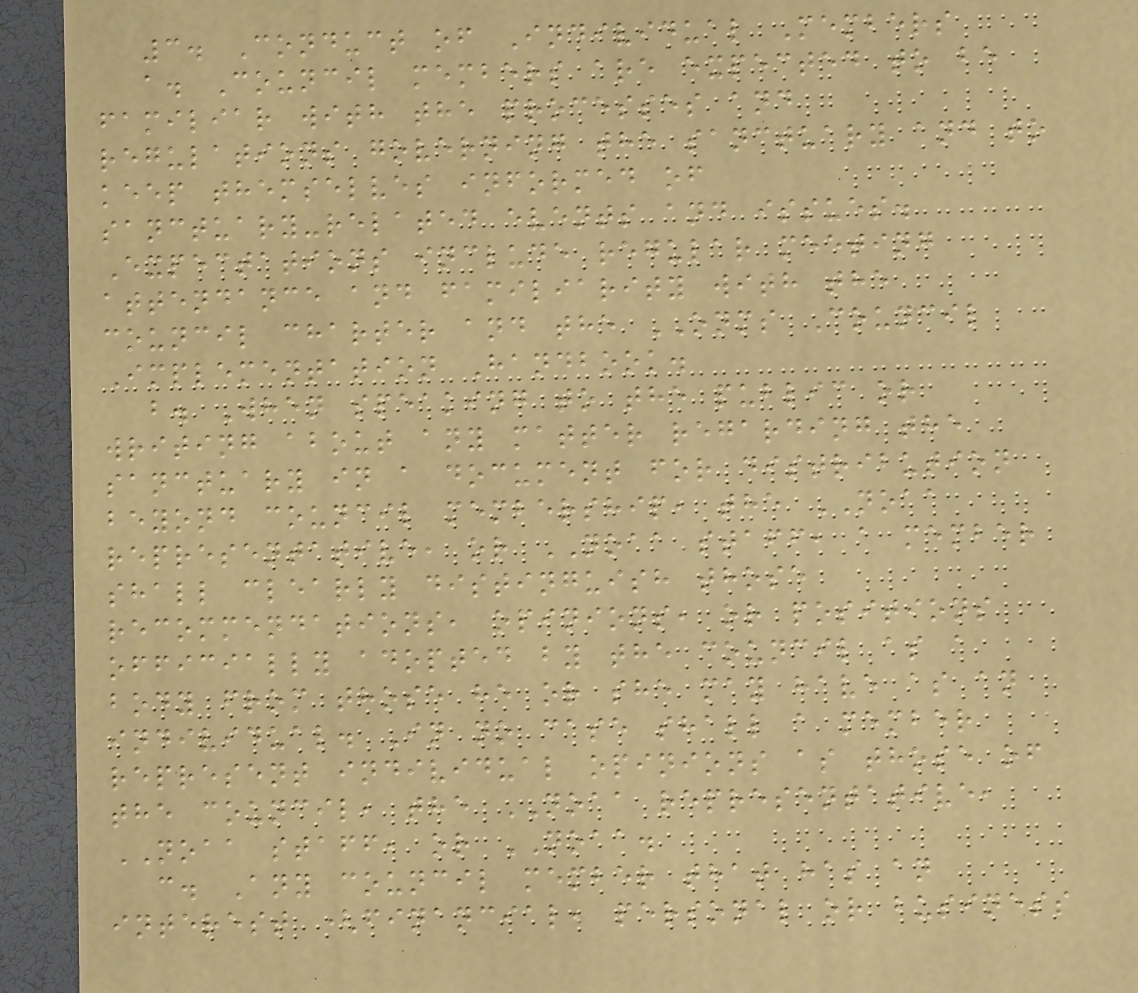3. Conduct of Individual Members
a. Council members are expected to be
familiar with the processes and
regulations governing the sanctuary and to
keep themselves informed of
sanctuary-related events and issues.
Expectations include regular meeting
attendance and familiarity with the
council charter and the ONMS Council
Implementation Handbook.
b. When speaking to the public or
writing about any matter regarding the
sanctuary in a document for distribution
beyond council membership, the NOAA
representative, or NOAA staff, a member
shall clearly distinguish those
recommendations, opinions, or positions
officially adopted by the council as a
body from those he or she may have as an
individual. In no case shall a member
represent individual opinions as those of
the council, the NOAA representative,
NOAA staff, or NOAA.
c. Any council member that has an
interest (financial, personal or business
